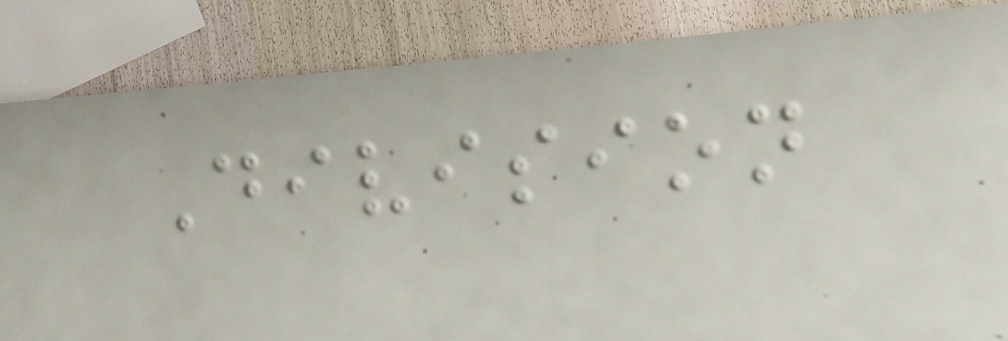Division
